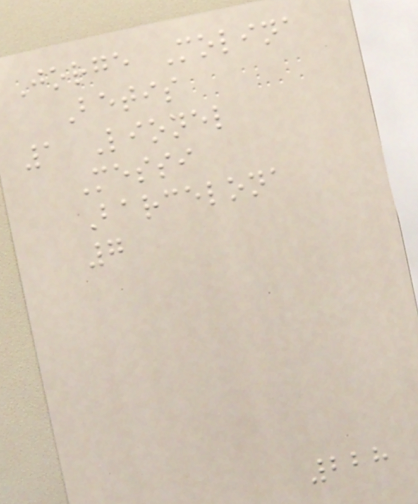Jorge Molina
Betis
1 Lionel
Messi
Barcelona
7
228
